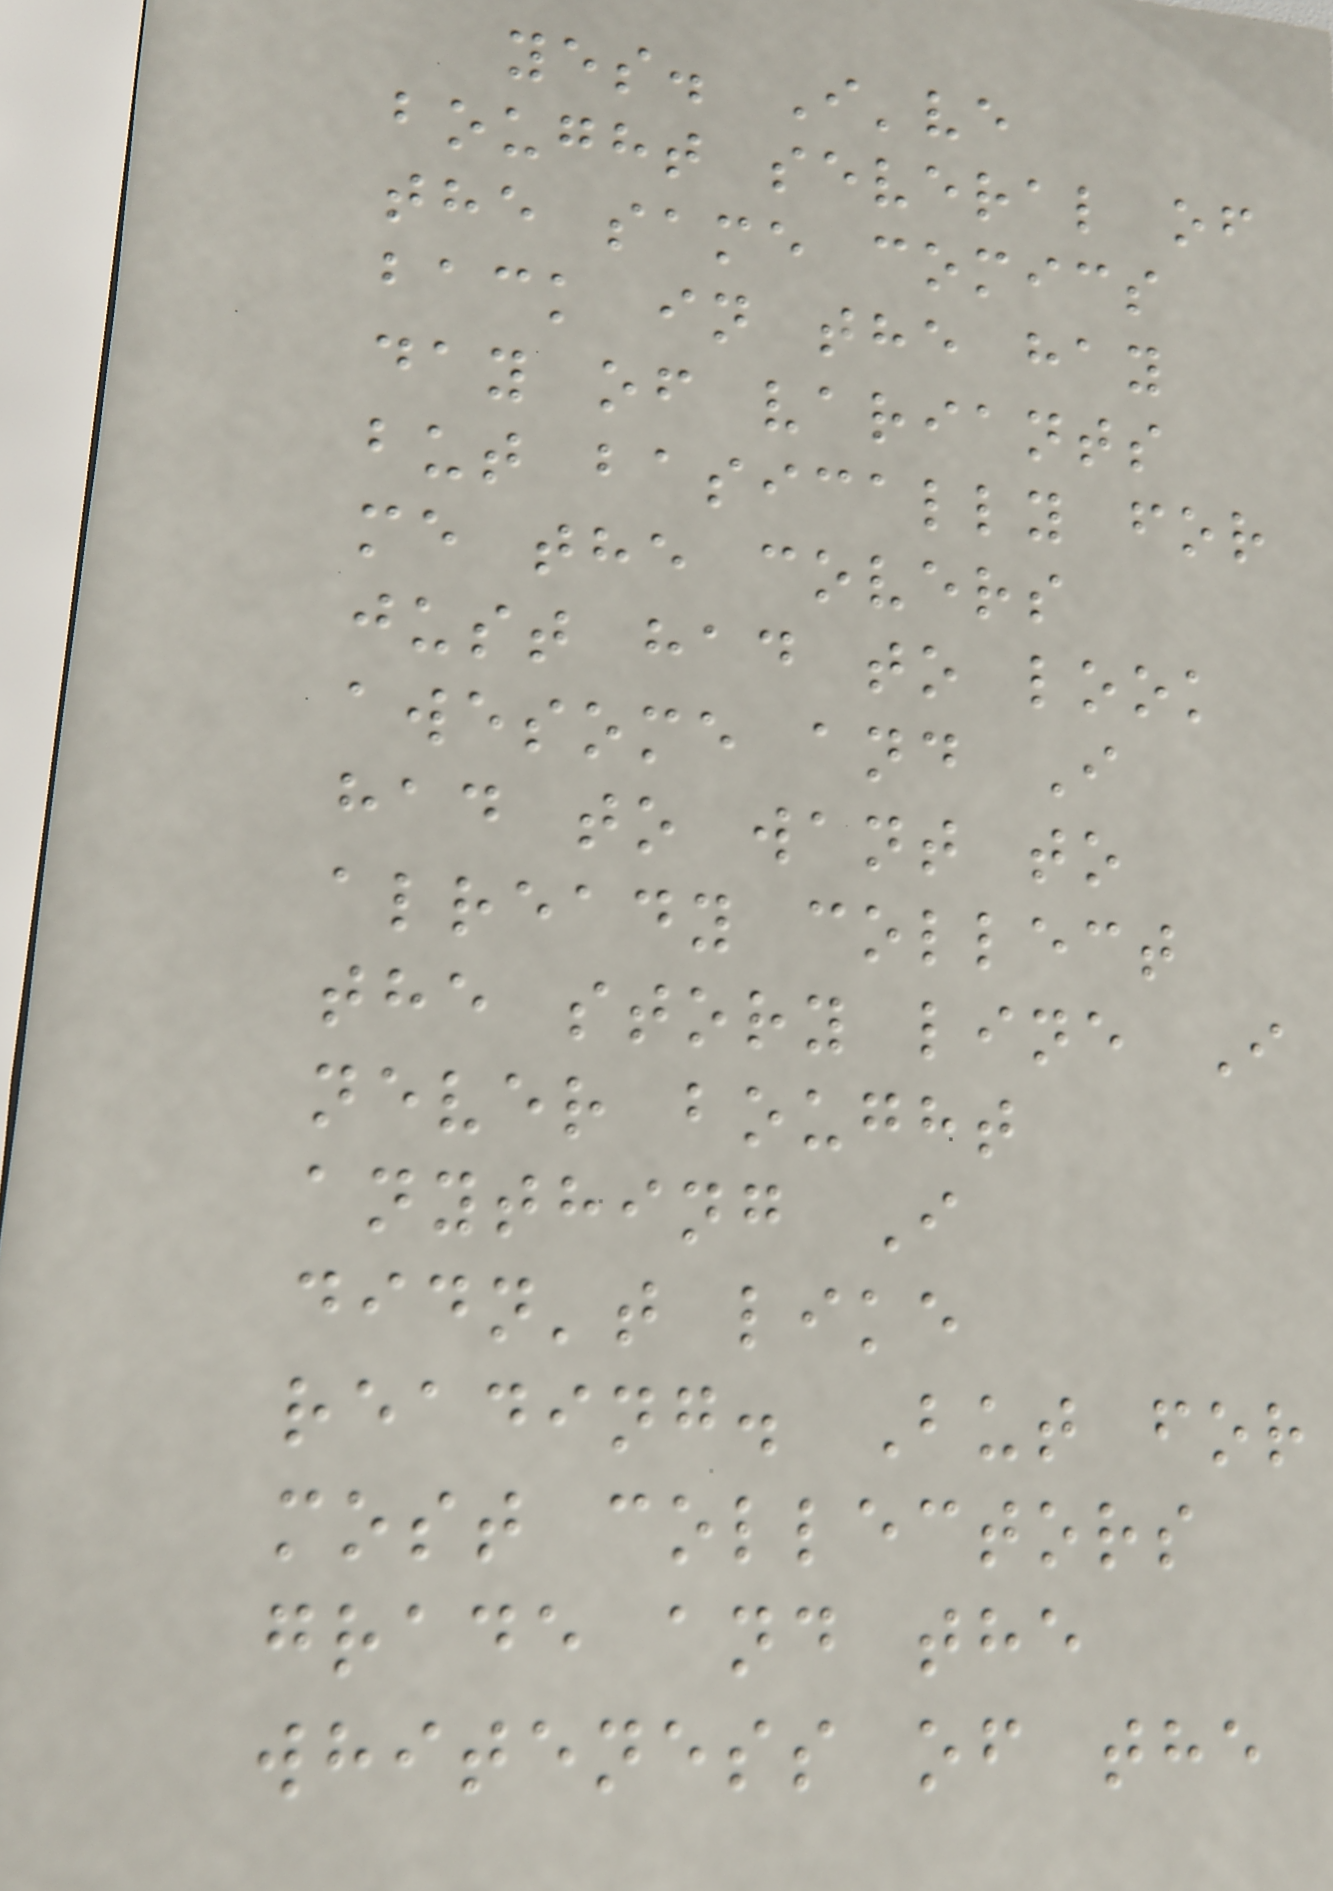yes. I've
bought several of
the same comics
back in the hay
day of variants
but basically for
me the covers
just had to look
awesome and I
had to want to
already collect
the story line I
never bought
anything I
didn't like
reading. But for
most collectors
grade and the
whiteness of the
